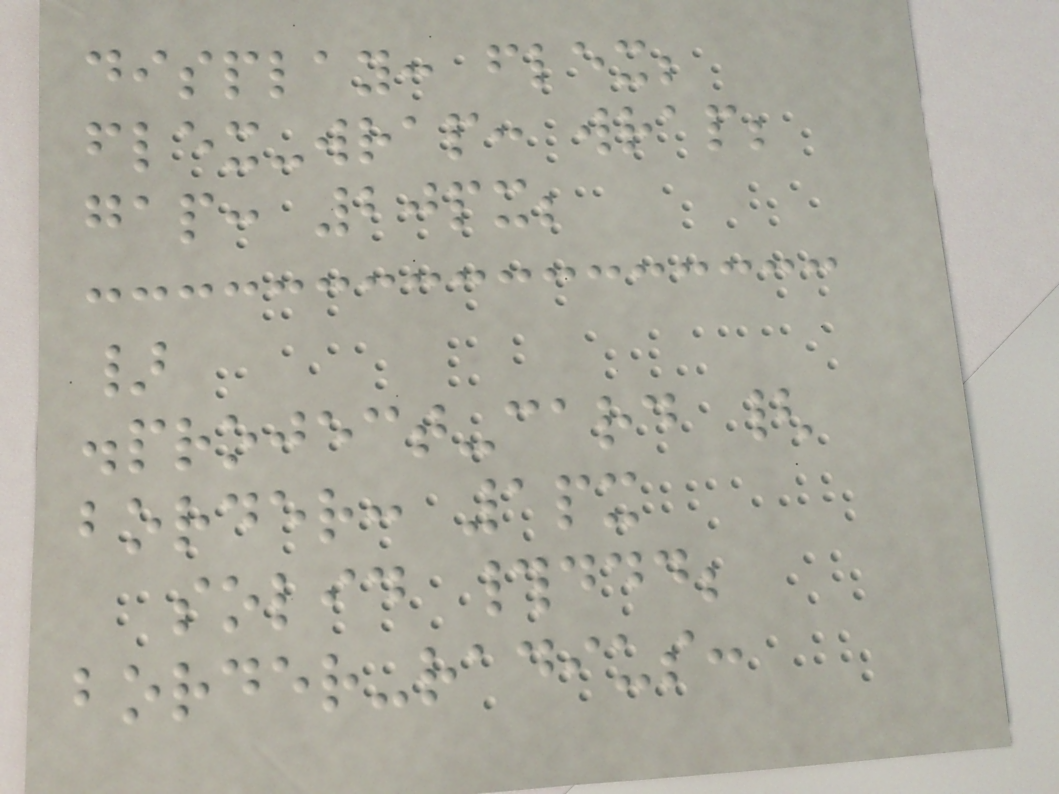display: flex;
flex-wrap: wrap;
gap: 20px;
}
.project-card {
border: 1px
solid #ddd;
border-radius:
